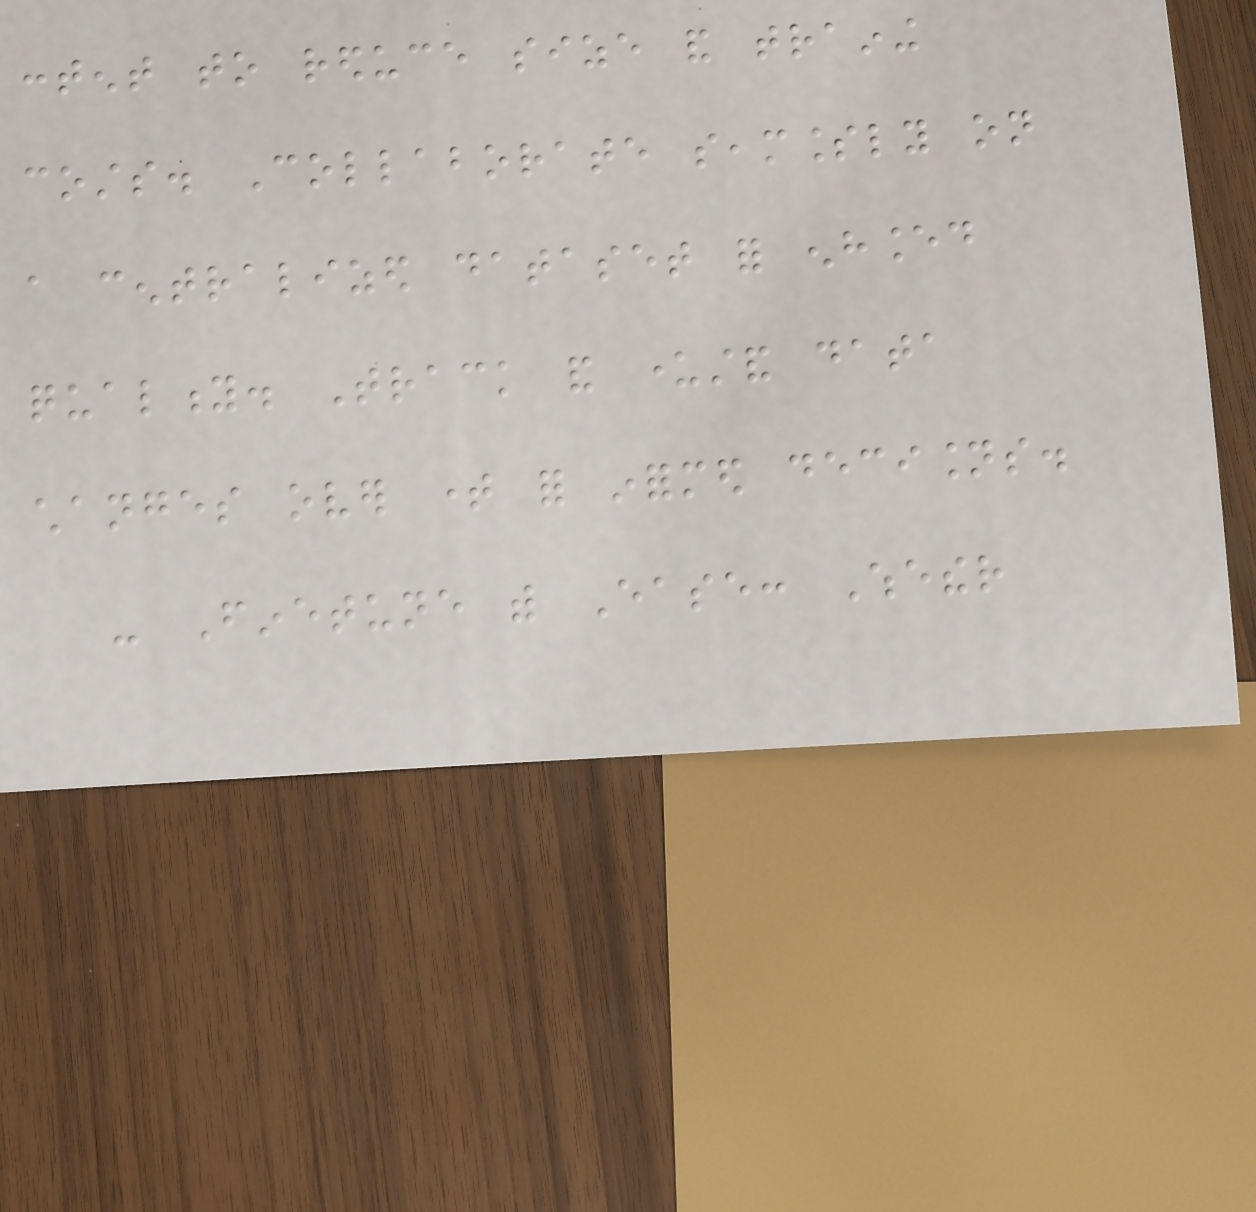content to reduce size and training
costs. Collaborate seamlessly on
a centralized dataset for enhanced
quality. Track and understand data
changes over time for informed decisions.
- Finetune with Ease: Whether
